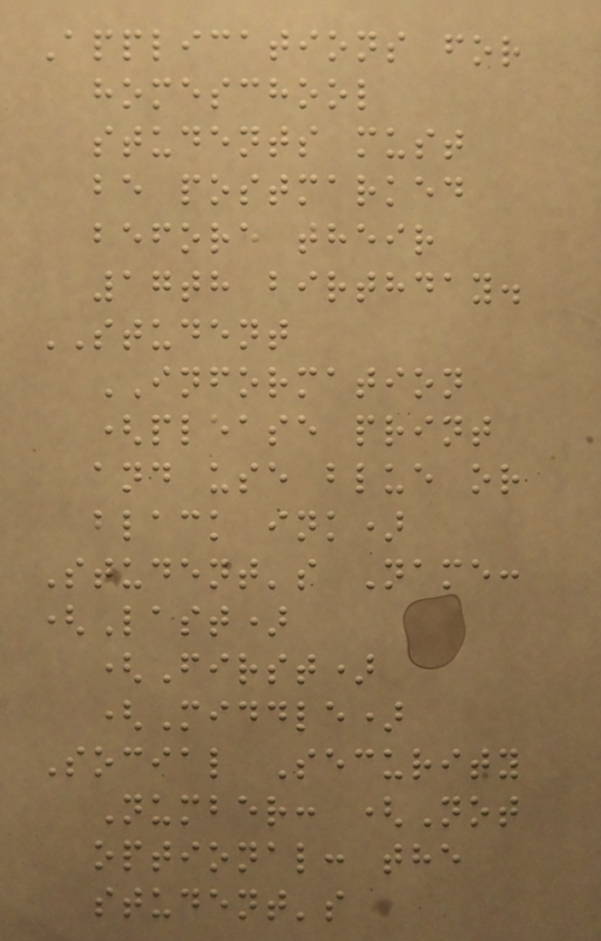Applications for
homeschool
students must
be postmarked
before their
17th birthday.
STUDENT
INFORMATION
(please print
and use blue or
black ink)
Student's Name:
(Last)
(First)
(Middle)
Social Security
Number: (Not
optional: the
student's
